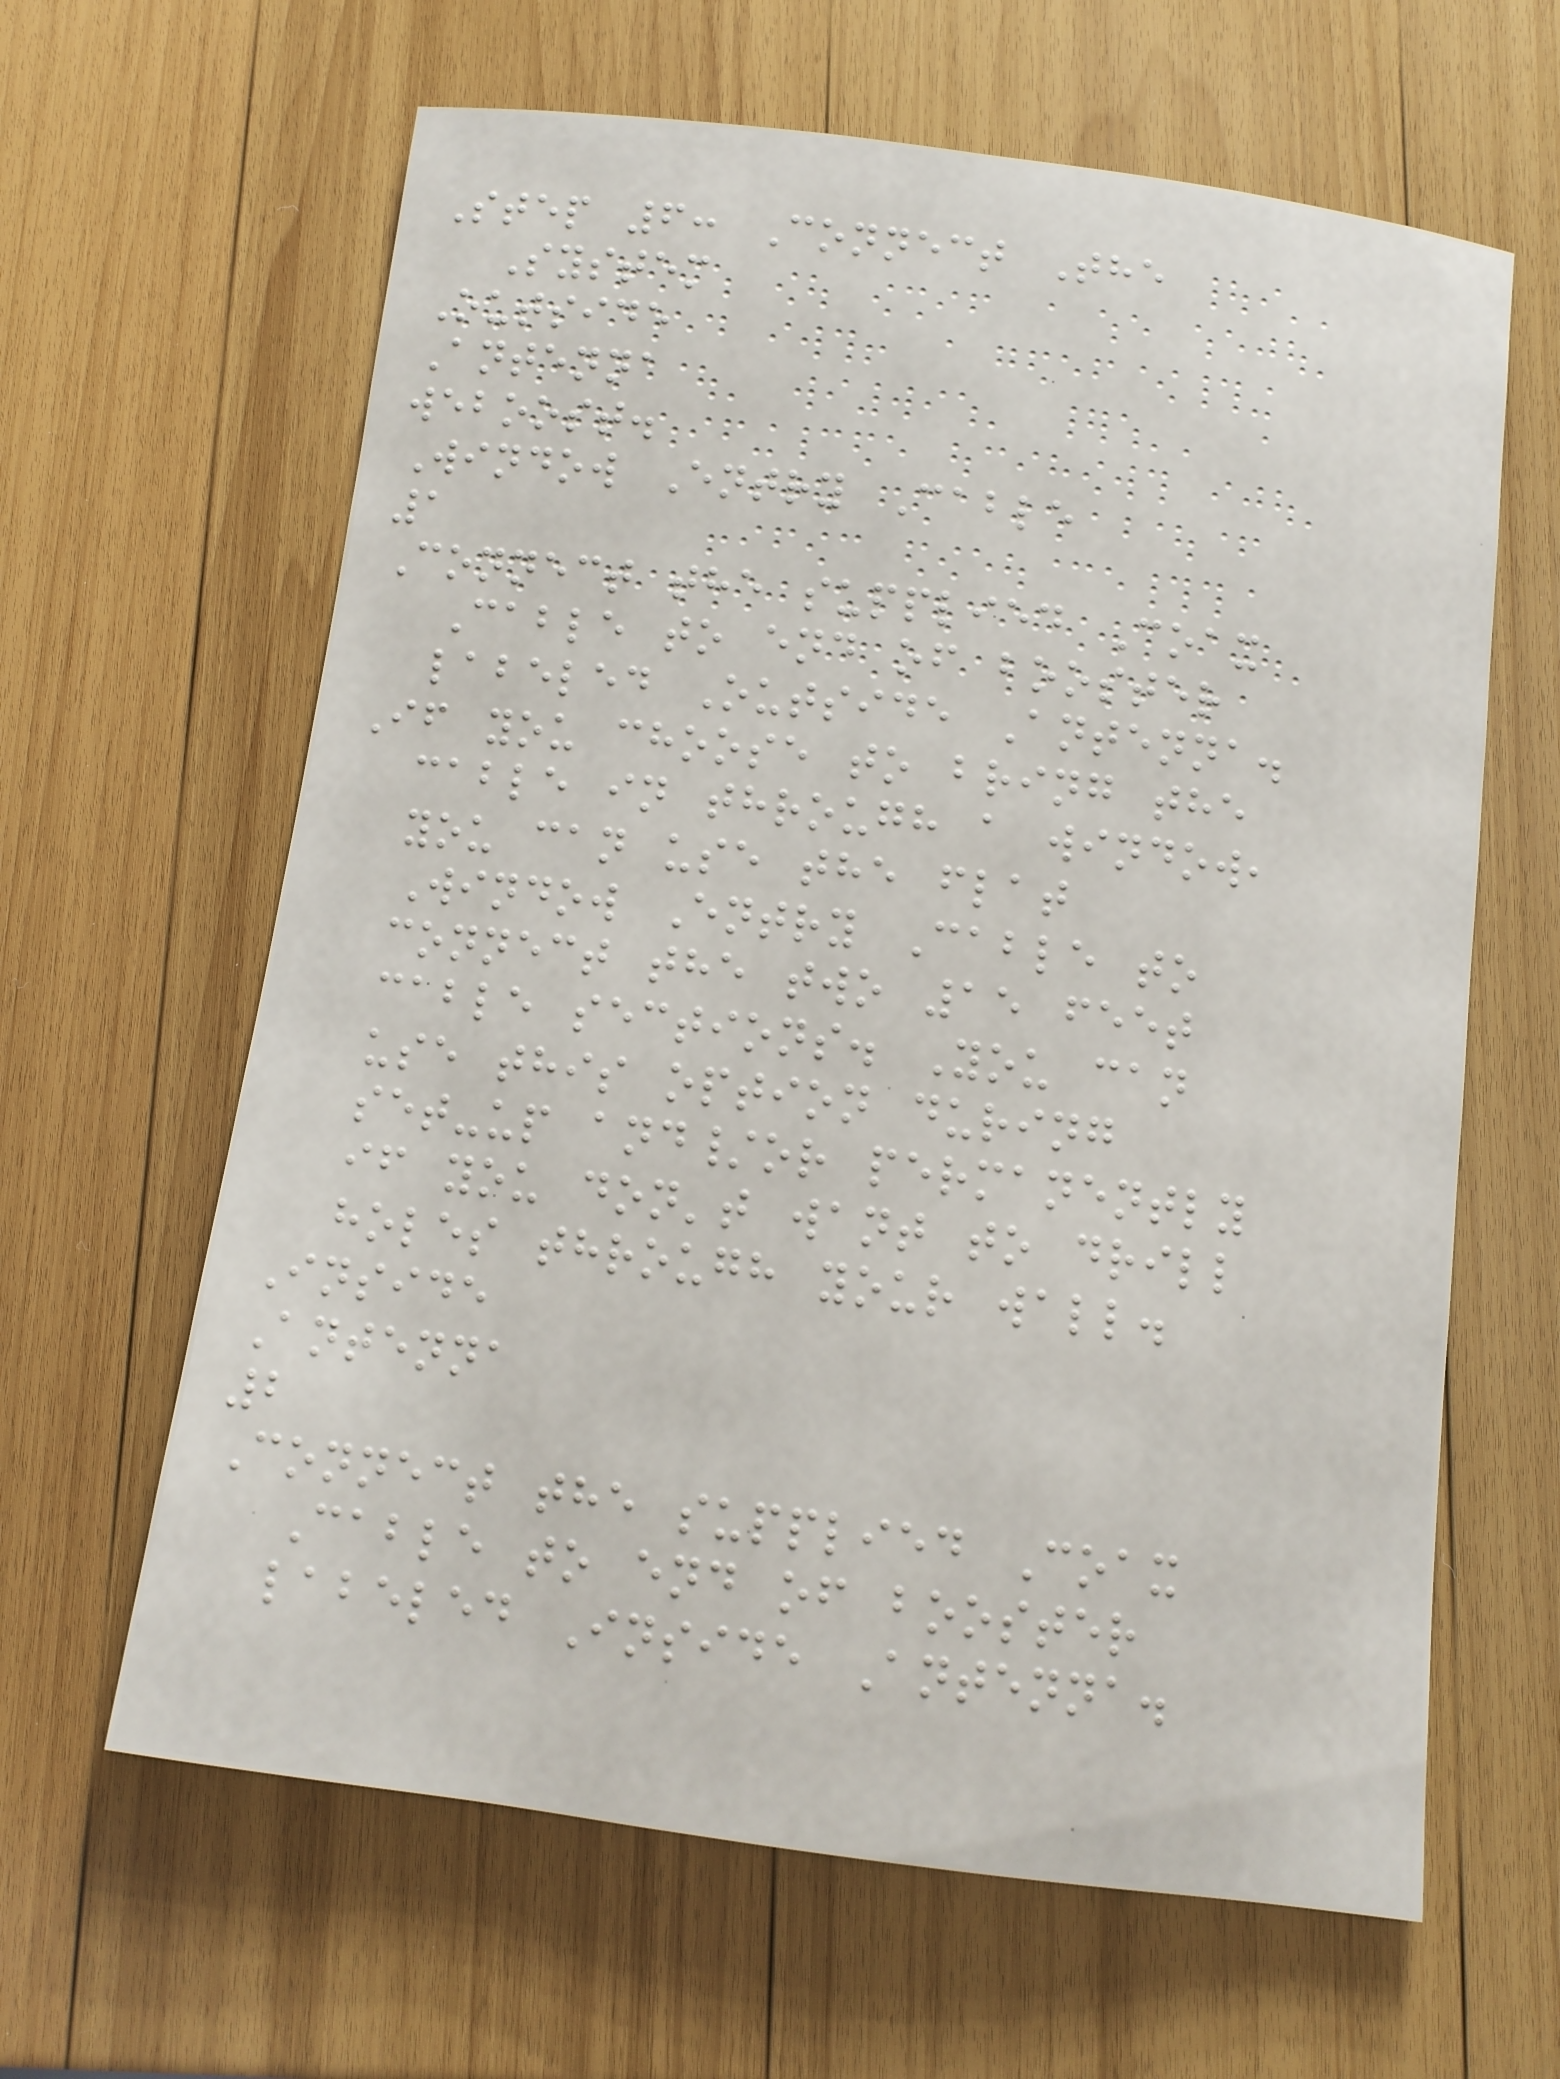Step 6: Connect The
System
Outside
Antenna
weboost.
Window Entry Cable
1
Connect the supplied Coax
Cable to end of booster
labeled Outside Antenna.
If you choose to bring the
cable in through a window,
you can use the flat
Window Entry Cable to
connect the two 15 feet
cable sections. You can
use this option during
set-up and/or permanently
if you don't want to drill
holes through your wall.
Inside
Antenna
2
Connect the supplied Coax
Cable to end of booster
labeled Inside Antenna.
